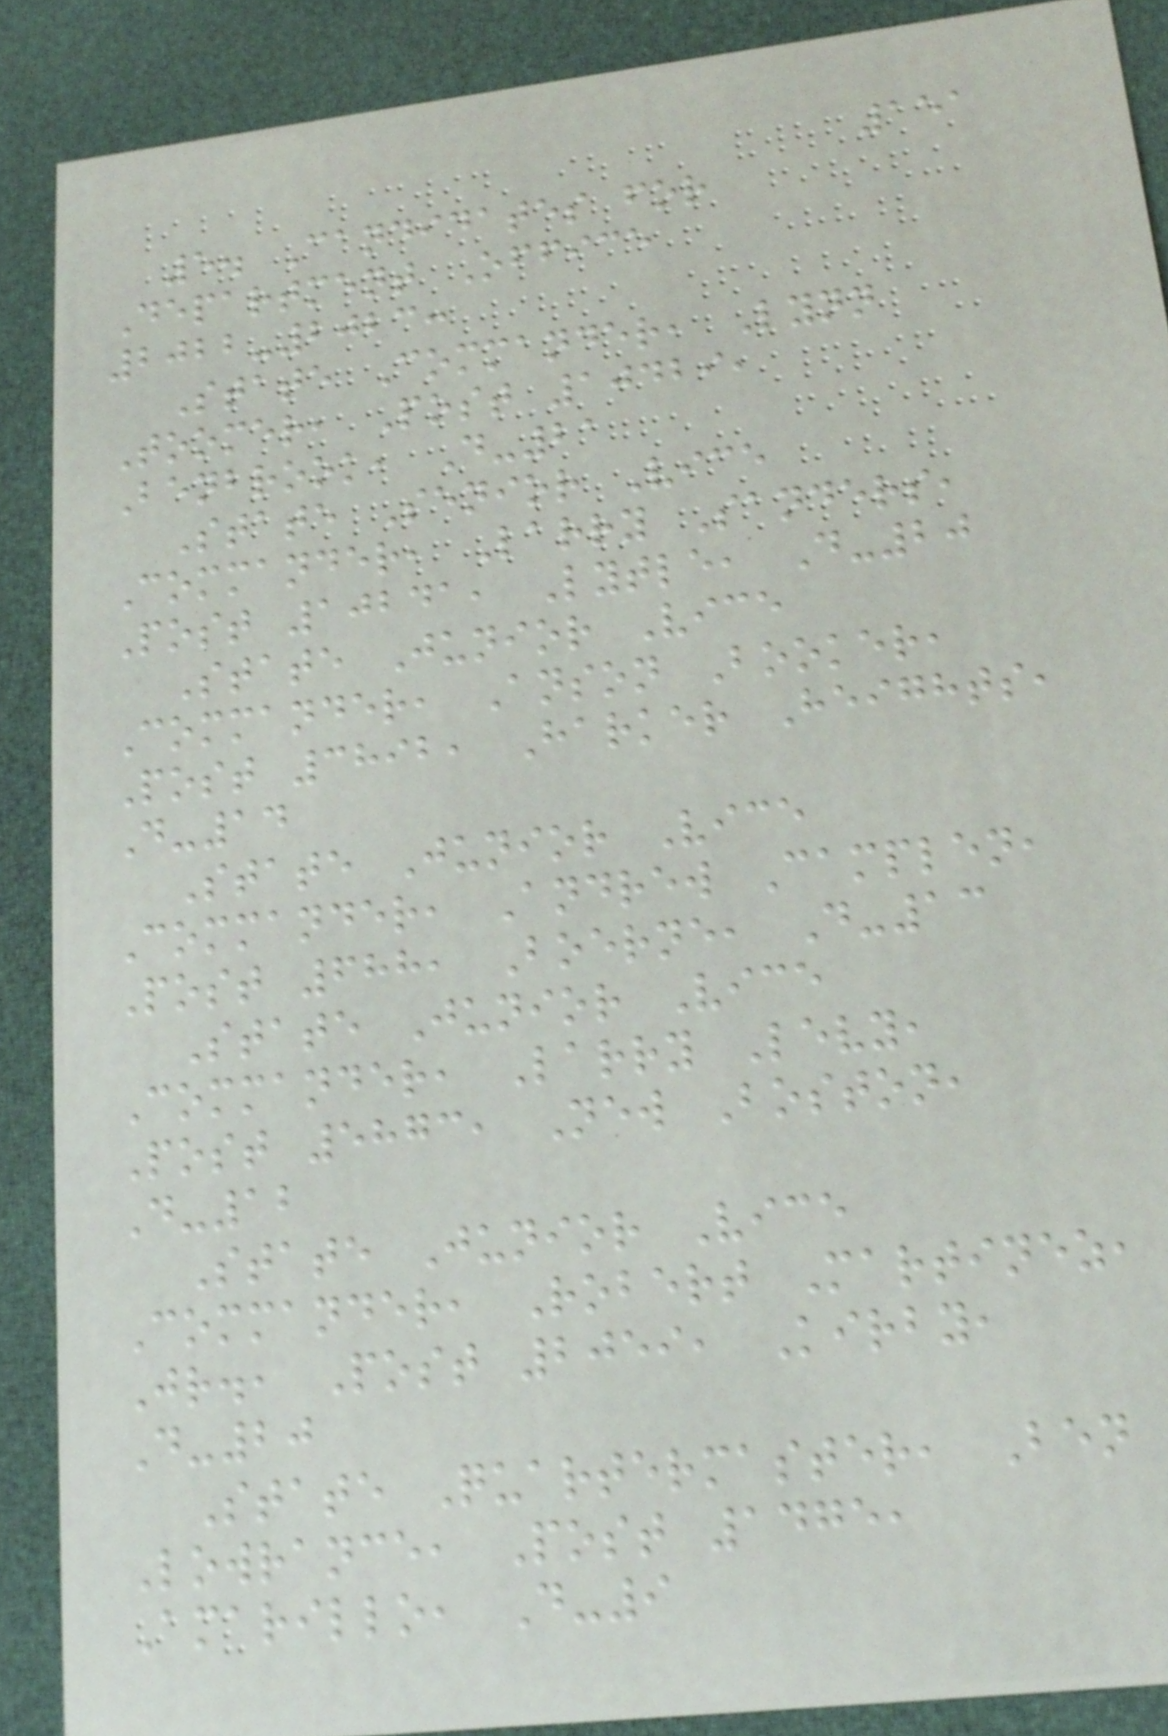151
5. Candidates for
Department Office
2022-2023:
State Commander, Lynn
Toomer, Post 10429,
Benbrook, D-21
State Senior Vice
Commander, Larry Sanders,
Post 10241, Lytle, D-20
State Junior Vice
Commander, Anson Booker,
Post 3892, Harker Heights,
D-14
State Junior Vice
Commander, Andrew Camplen,
Post 688, Boerne, D-13
State Junior Vice
Commander, Larry Levy,
Post 5873, New Boston,
D-12
State Junior Vice
Commander, Robert Martinez,
Jr., Post 2059, Kirby,
D-20
State Quartermaster, Ben
Lowrance, Post 1475,
Amarillo, D-9
